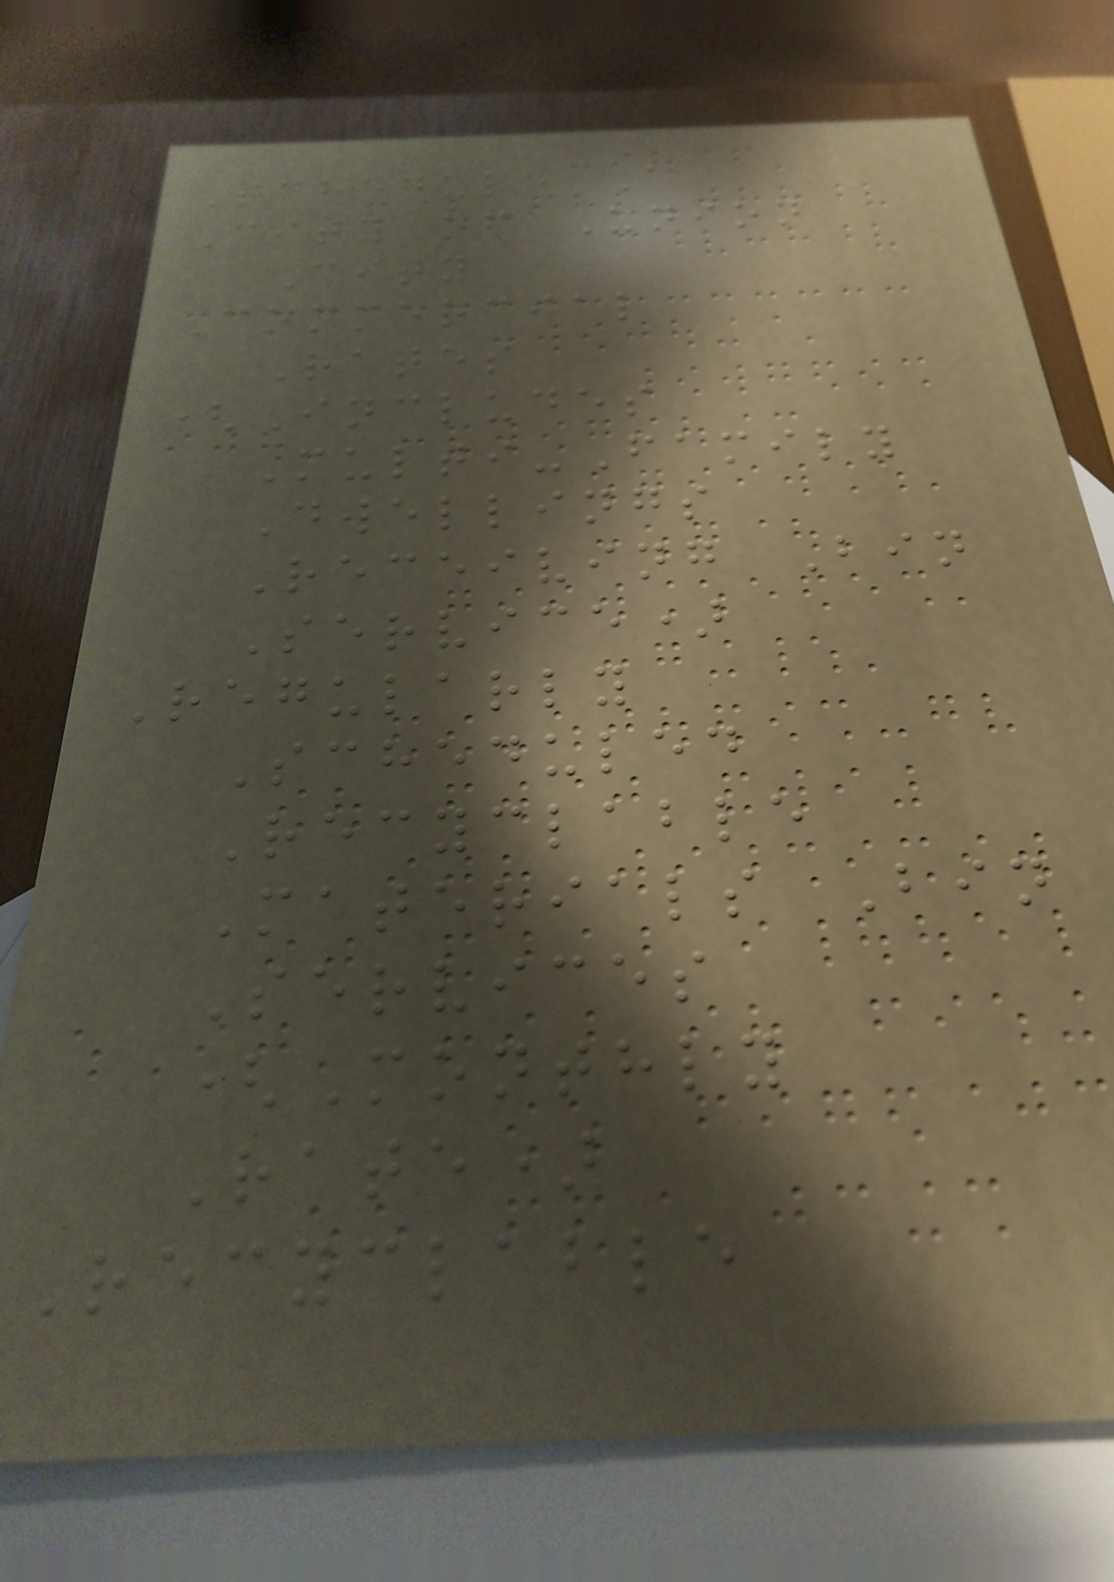Schedule A
City of Union
City
Commercial
Rates
(Includes
Multi-Family
Dwellings
Receiving Bin
Service)
Regularly
Scheduled
Recyclable
Materials Bin
Services
(Monthly
Rate)
Recyclable
